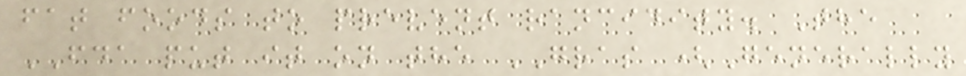fat foods to prevent rancidity. The
FDA put it on the GRAS (Generally
